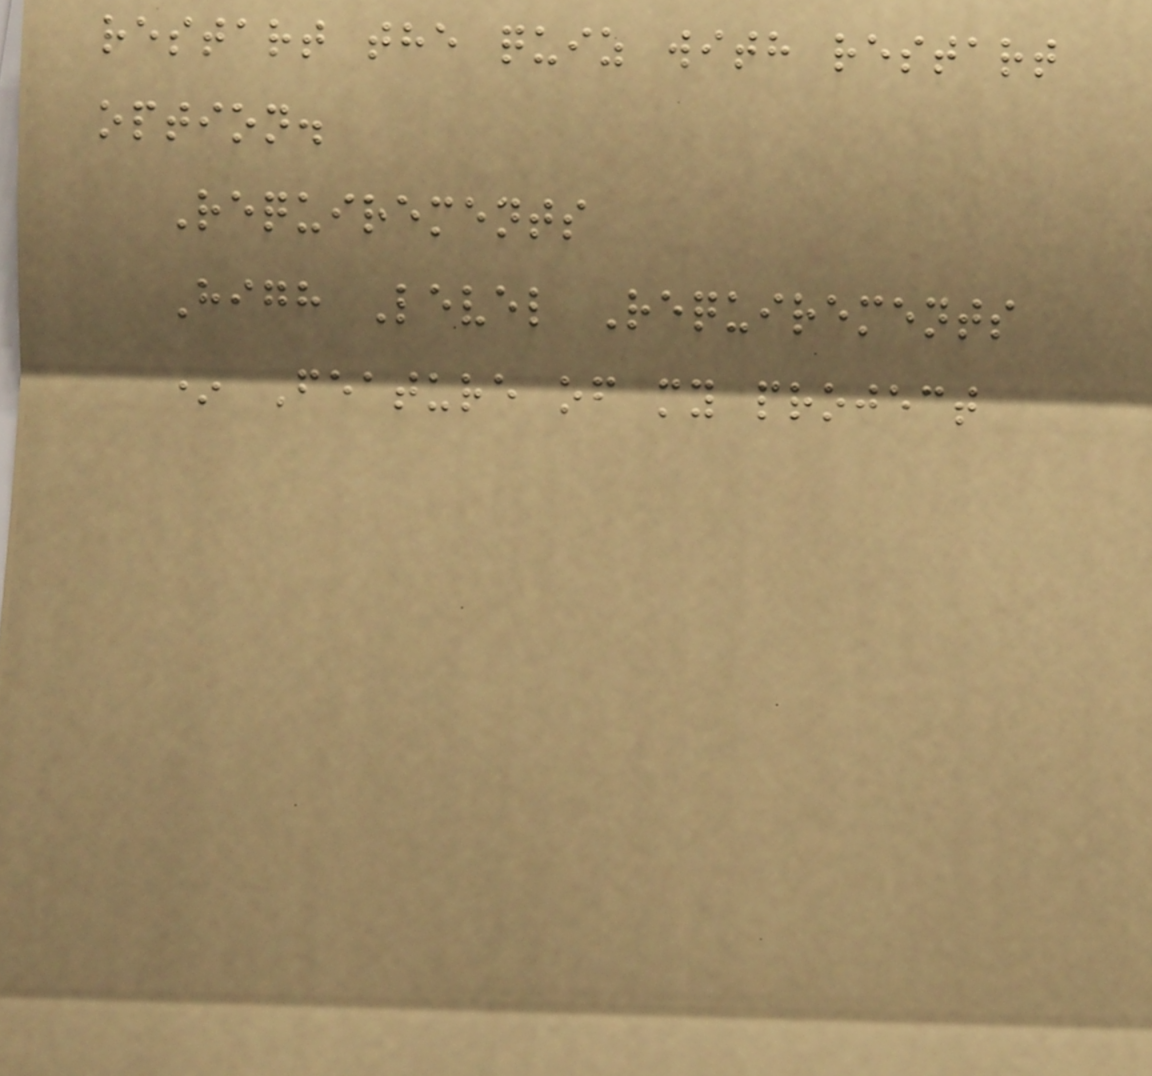restart the quiz with restart
option.
Requirements
High Level Requirements
* Feature of my project
